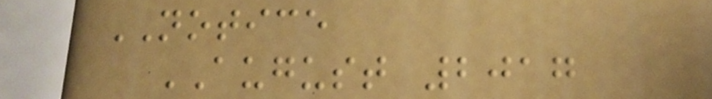NOTICE
AUGUST 2017
